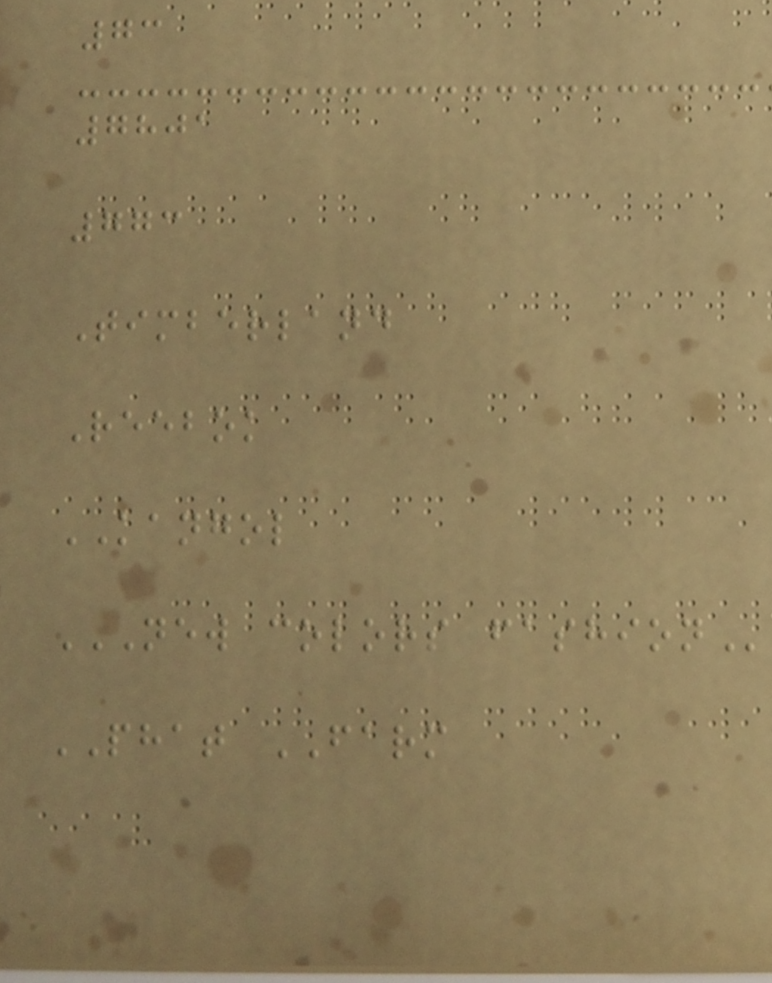73
7801
773
Timberland
Reebok
KANGOL
NEW COLORS FASHION
PHAT FARM
